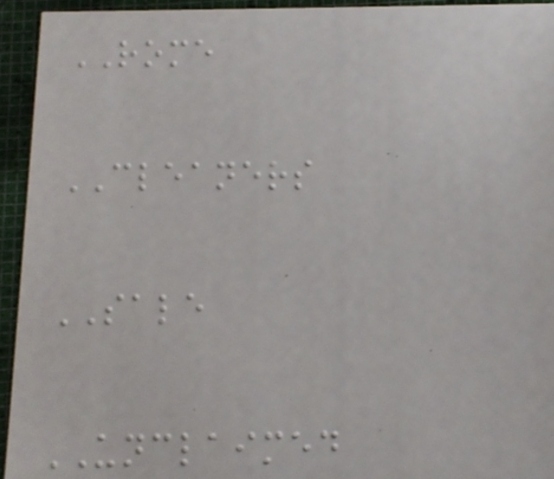ROME
CLEANERS
SALE
UNCLAIMED
